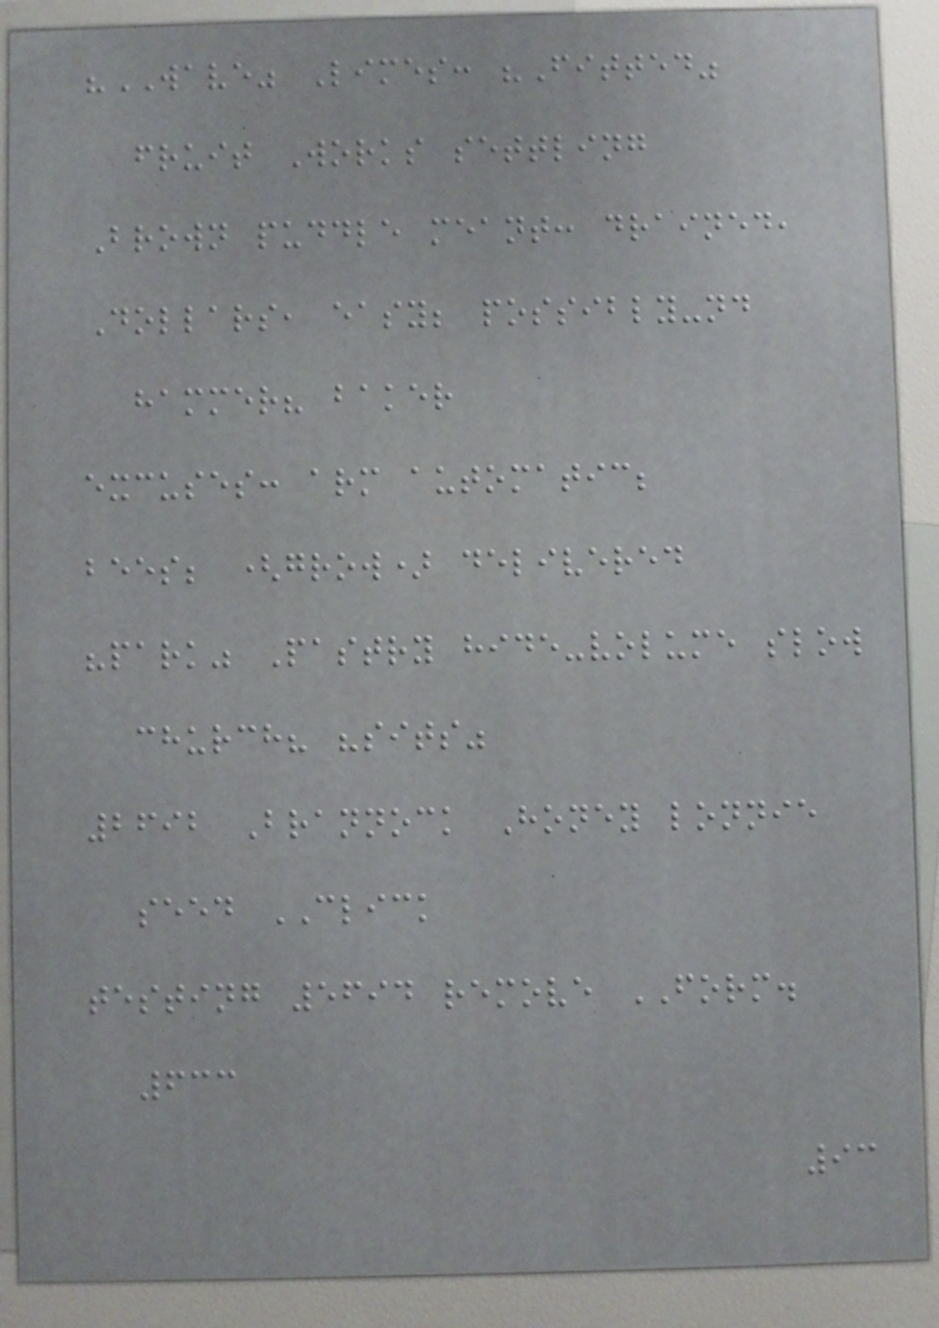"WAVE" Limes: "Fitted"
fruit Works settling
Brown puddle meant: drained,
Dollars, easy; possibly-nd
hammer? baker
excuses: arm automatic;
bees; (grow) delivered
"park" Pastry hide-volume slow
church? "sits"
2692 Brannock Honey lonnie
seed CLICK
testing 5694 remove FORM.
633
93
